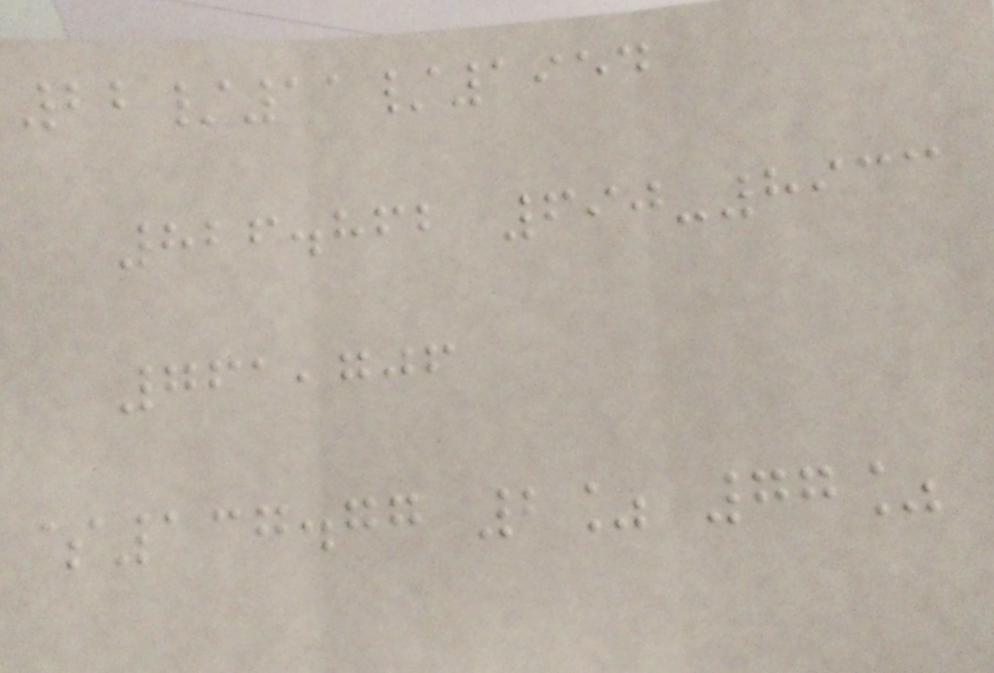22/11/1954
826.862 690-8933
761,706
$137.77 2% 77%
